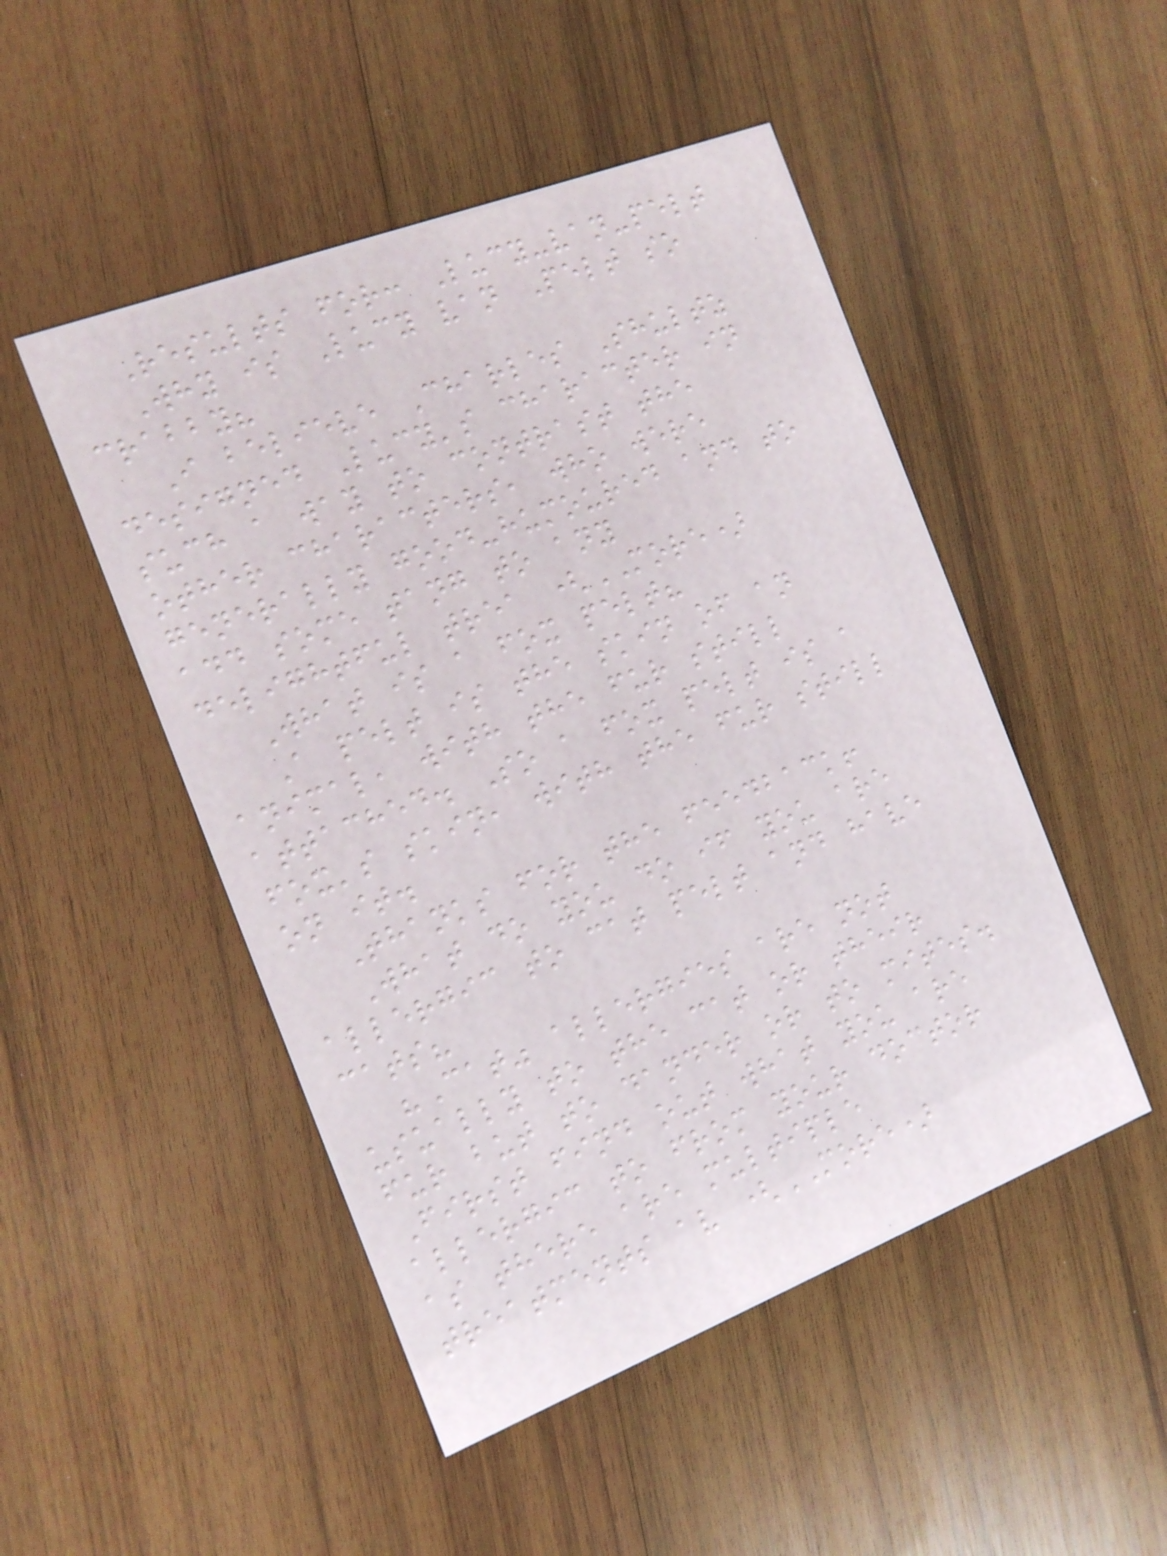Results for: Lucy-van-pelt
Why is Lucy van Pelt so
crabby?
I believe Charles Shultz
designed Lucy's character in
such a way to contrast the
other characters, who were
generally good-humoured and to
add some tang to any
delightful trea (MORE)
What is a fox pelt?
A pelt is the skin of an
animal, with the fur still
attached. So a fox pelt is a
fox's skin, with the fur still
on it.
Thanks for the feedback!
What do you do if you are
allergic to cat pelt and have
cats?
"Cat" allergies are not
usually to the cat or their
fur but to dander or to mites.
First find out what you are
allergic to from your doctor
as there are multiple
treatments av (MORE)
